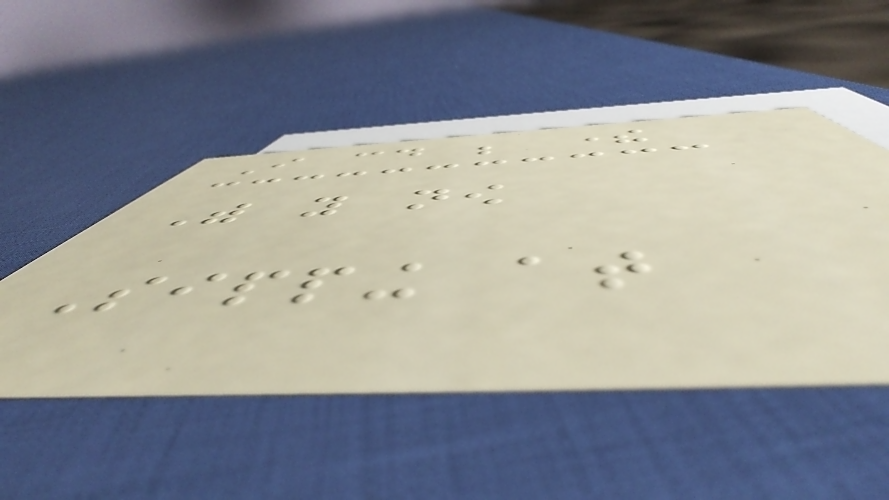I could be there
With you now
Sipping at
